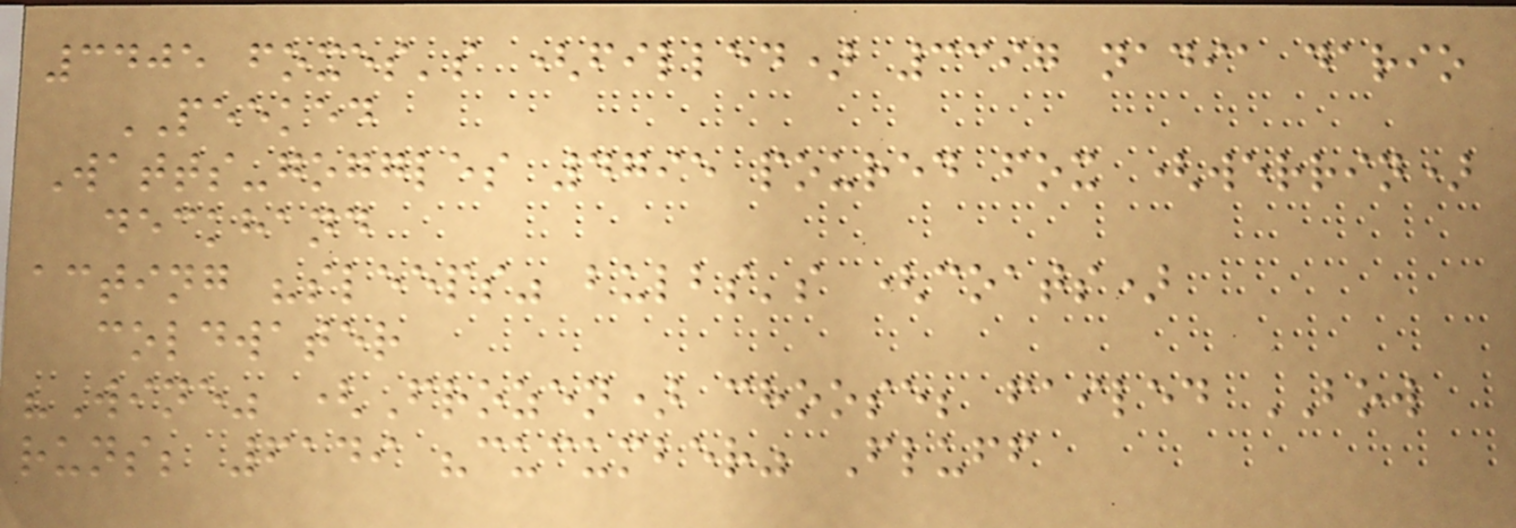3405 foxes's (filled) 3397 nadia dario
PEEKED
Watts-goggles 4795 poured fox (werrin)
deckhand
acting "sleeps" bulbs's (coats)
coldwater
"Wine" (Frozen) choose; failed BOW
runs; 6149 "cucumber" Fluff
